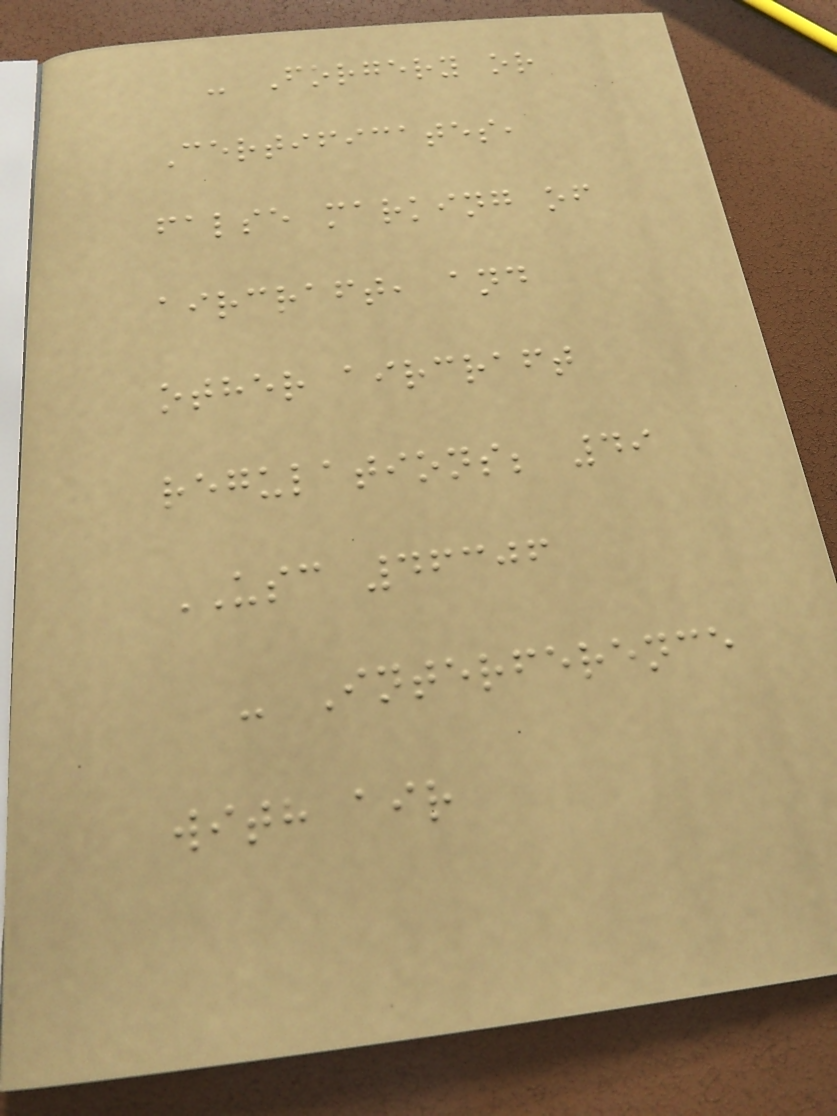- Forgery or
Certificates,
false marking of
aircraft, and
other aircraft
regulations; 49
USC 46306
- Interference
with air
